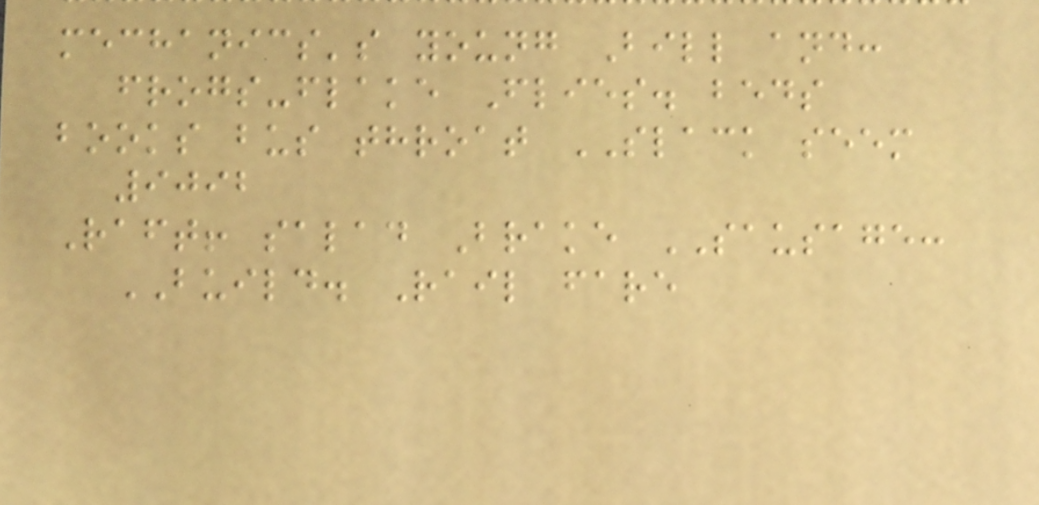mechanics's young Bill and:
frogs-flake Flies. beds
books bus throat SLACK seem
9092
Raft! salad Brake SAUSAGE:
BUILD. Rail fare
